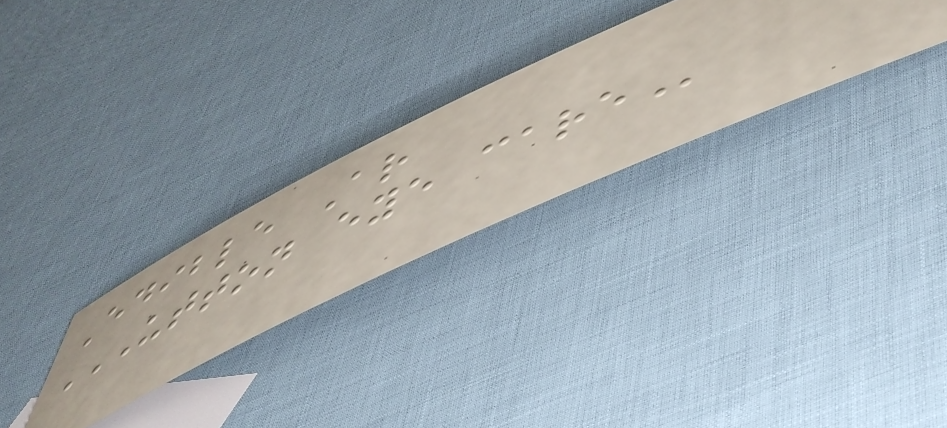Edible Ar
UTTON EYE CARE
